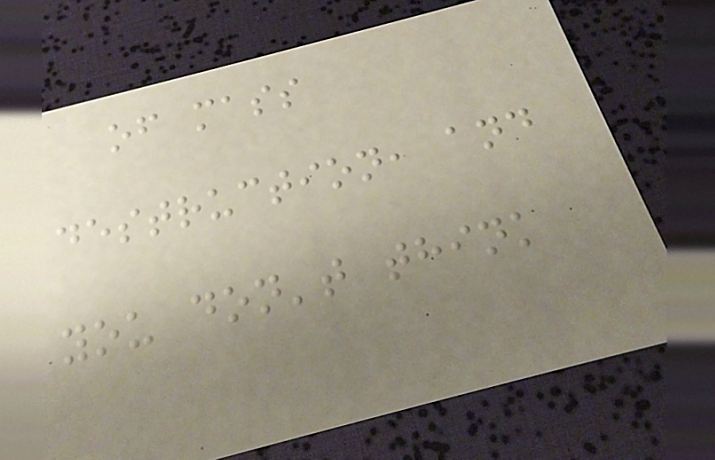of mass
destruction, and
you don't think
